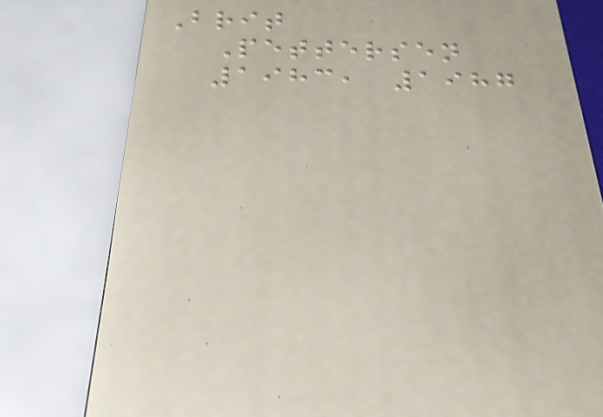Brit
Pettersen
1983, 1987
